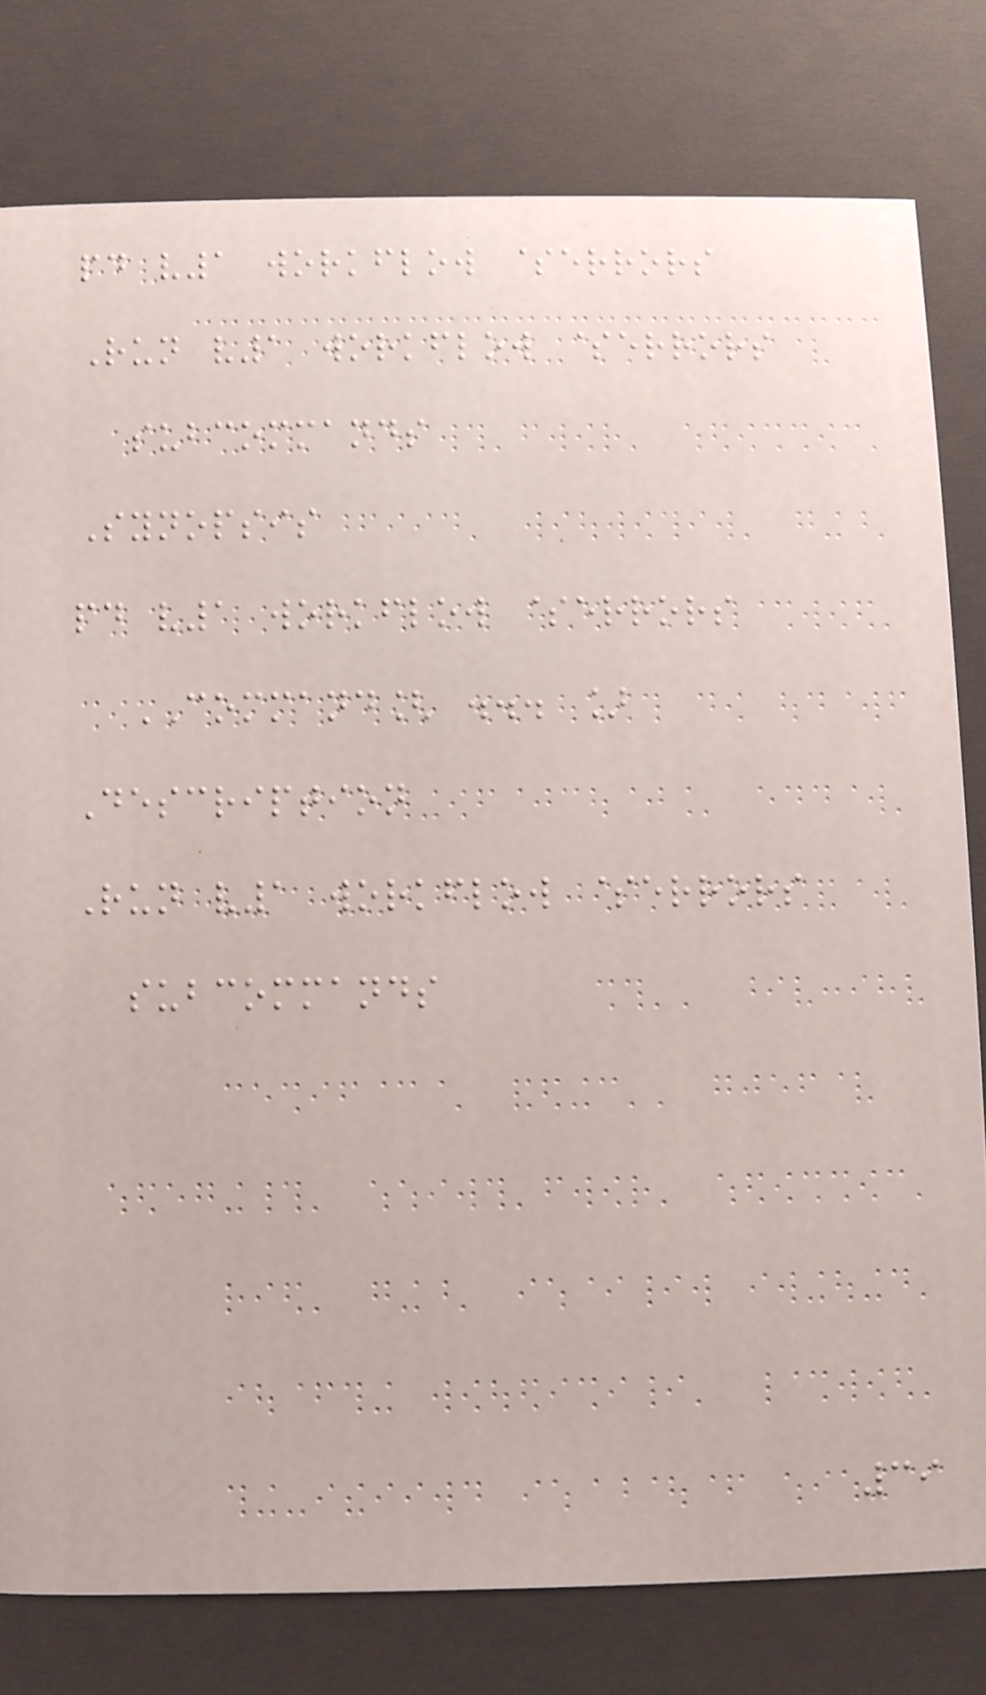pd v1 workflow $errors
Run v1 workflow $errors
subcommands
Synopsis
pd v1 workflow $errors
COMMAND[ ... ]
Description
Run v1 workflow $errors
subcommands
39
